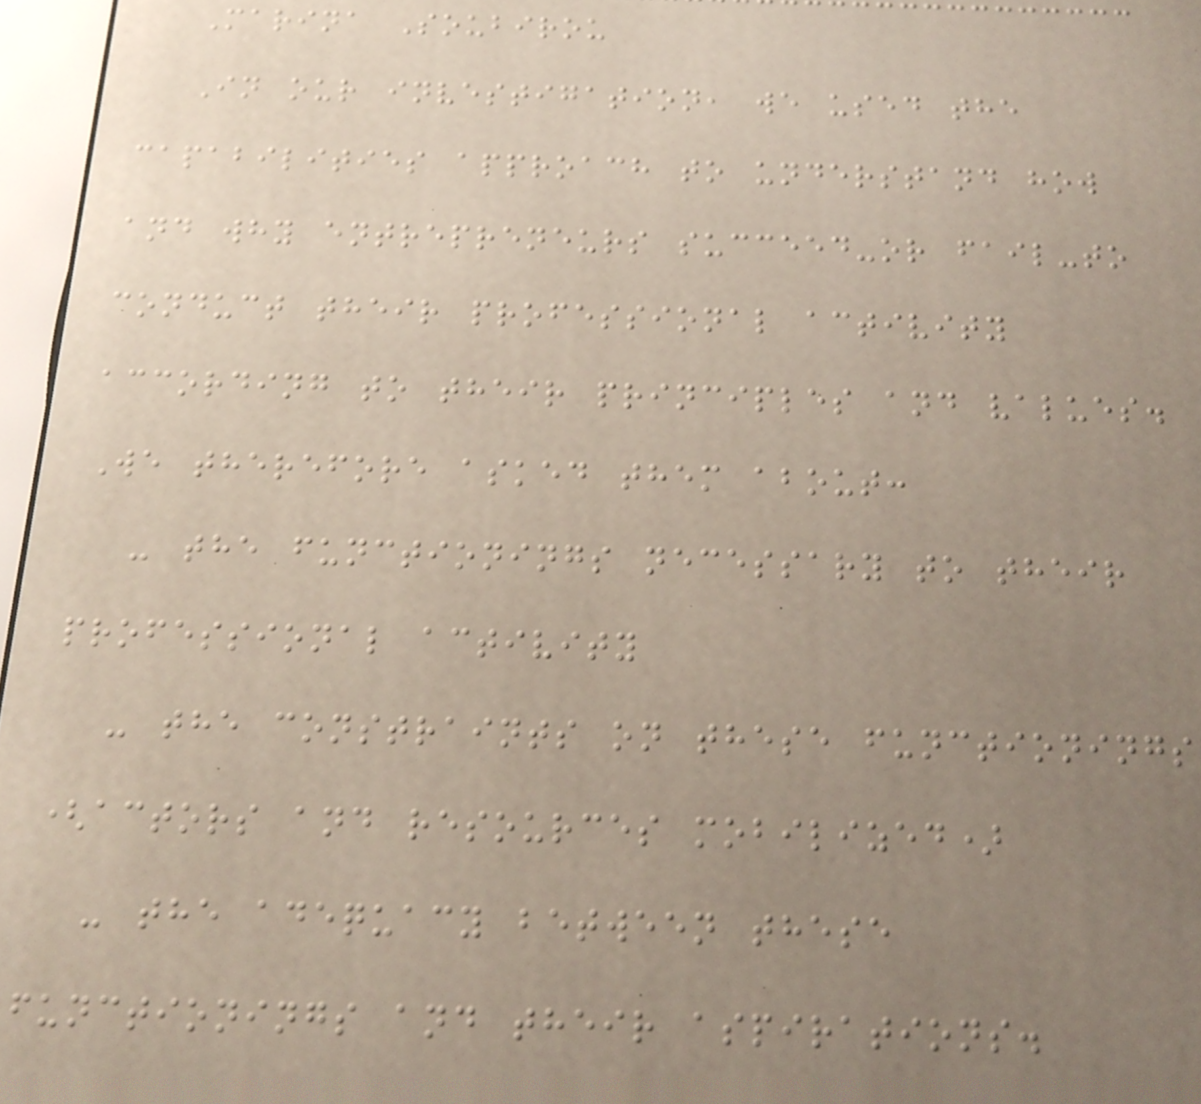Marina Soubirou
In our investigation, we used the
capabilities approach to understand how
and why entrepreneurs succeed-or fail-to
conduct their professional activity
according to their principles and values.
We therefore asked them about:
- the functionings necessary to their
professional activity
- the constraints on these functionings
(actors and resources mobilized)
- the adequacy between these
functionings and their aspirations.
